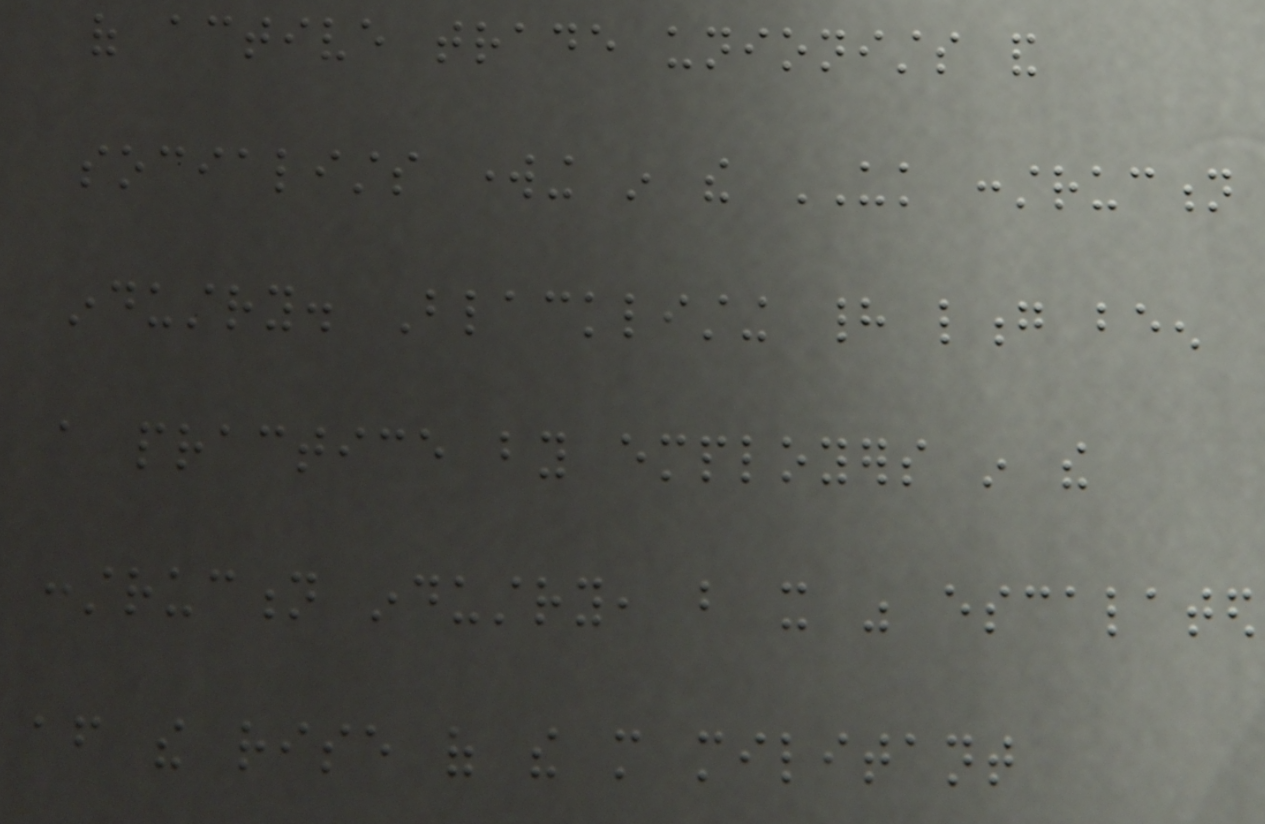of active trade unionists and
socialists working in the UK construction
industry. Blacklisting had long been
a practice by employers in the
construction industry, but it was escalated
after the rise of the more militant
